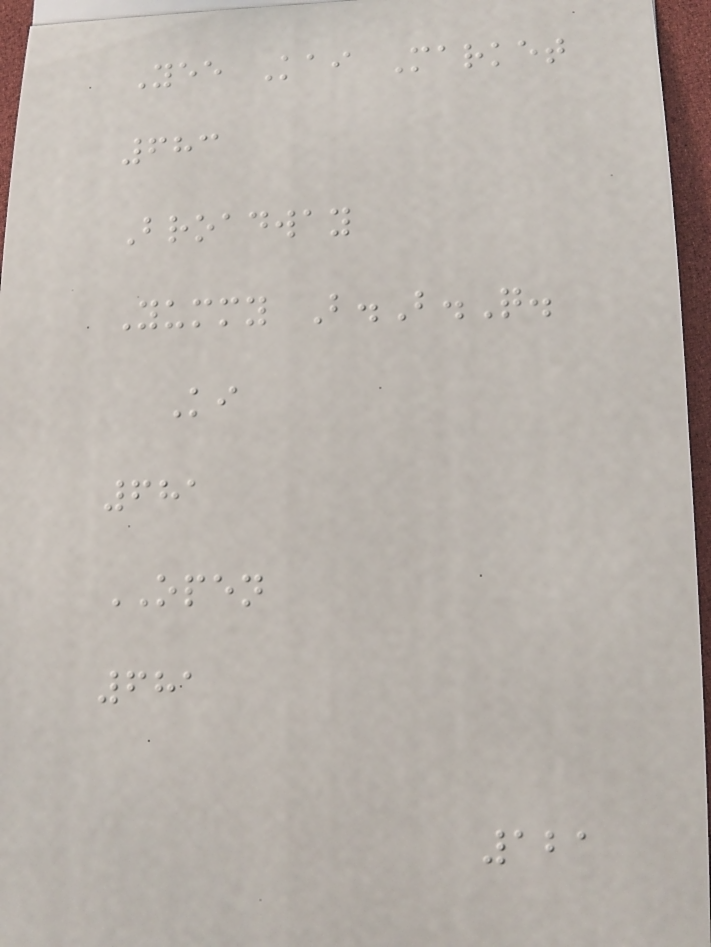Yee Kai Market
683
Broadway
Yummy B.B.Q.
Ki
681
OPEN
681
121
